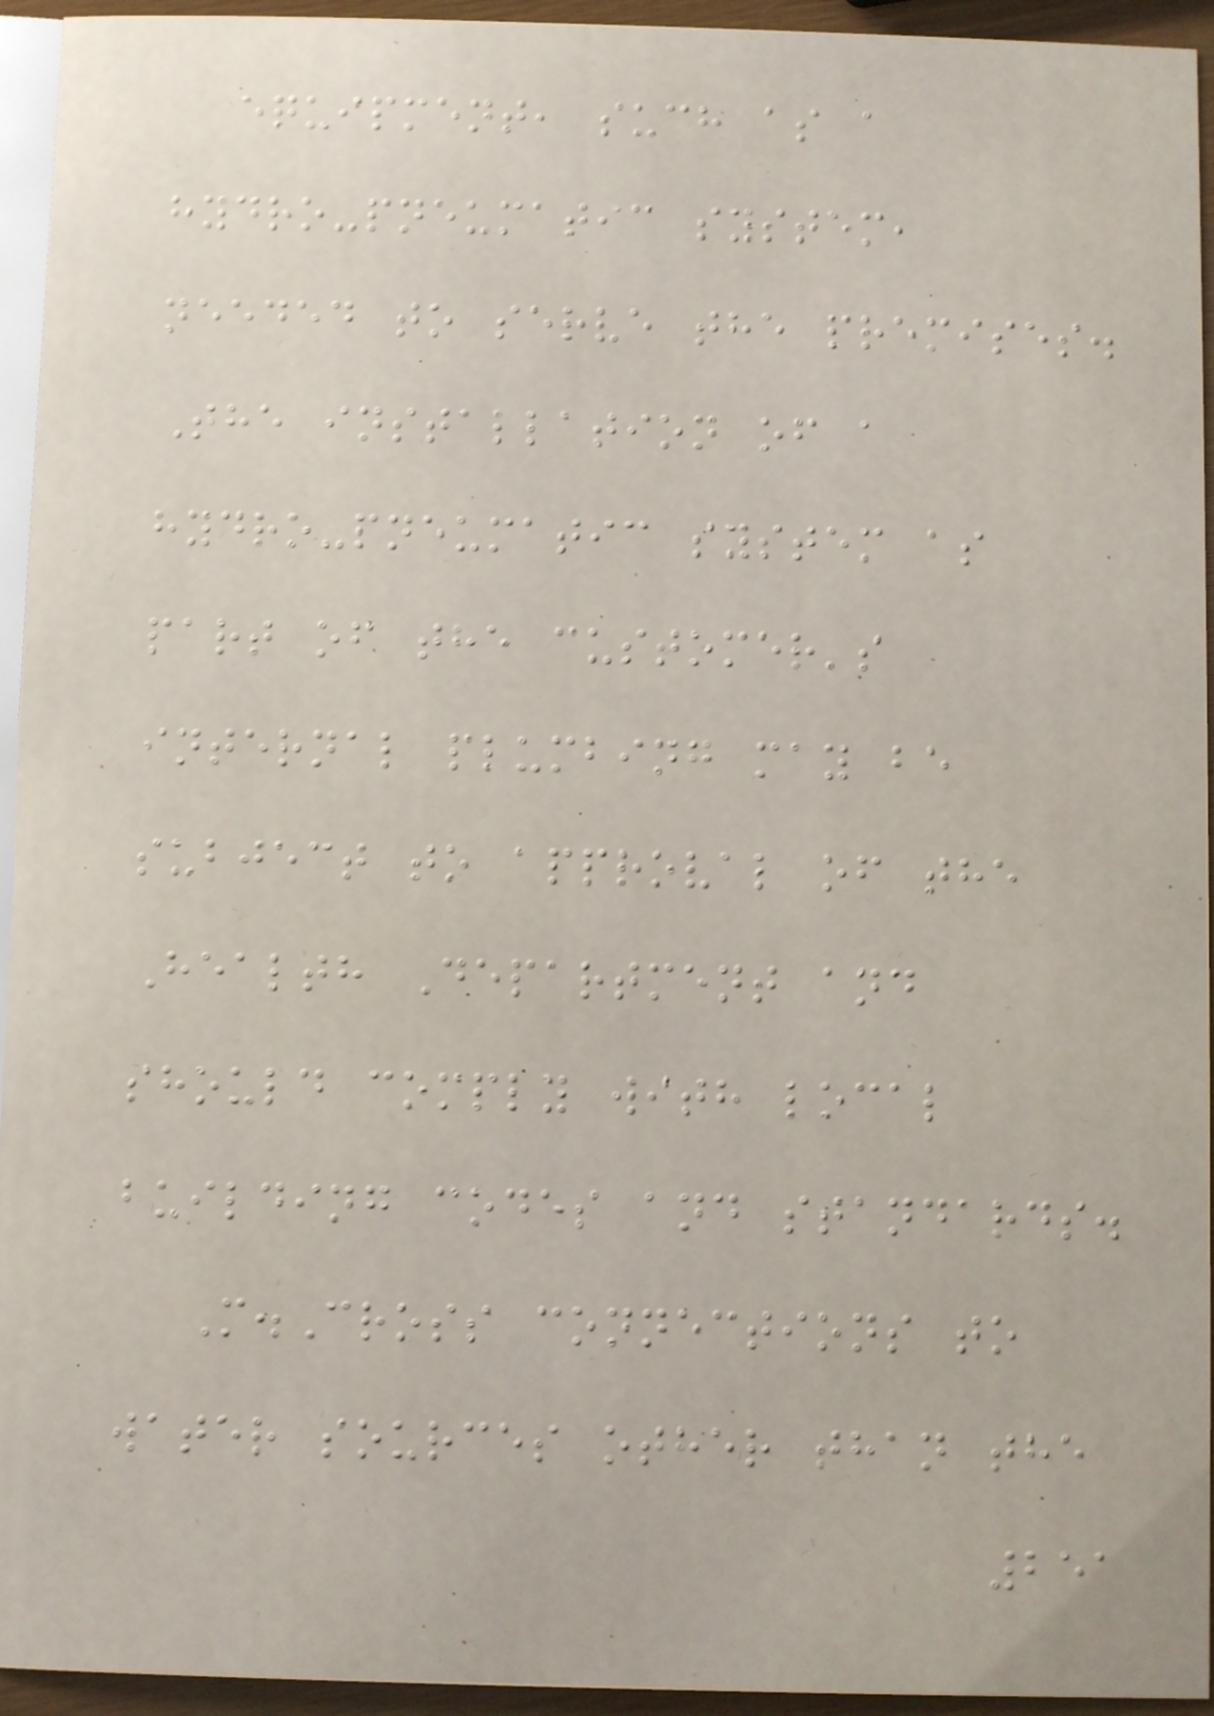equipment, such as a
hydro-pneumatic system,
needed to serve the premises.
The installation of a
hydro-pneumatic system as
part of the customer's
internal plumbing may be
subject to approval of the
Health Department and
should comply with local
building codes and standards.
M.Cross connections to
water sources other than the
251
